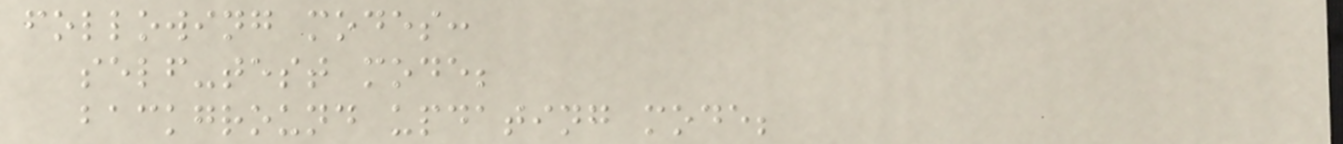following modes:
self-test mode;
background updating mode;
